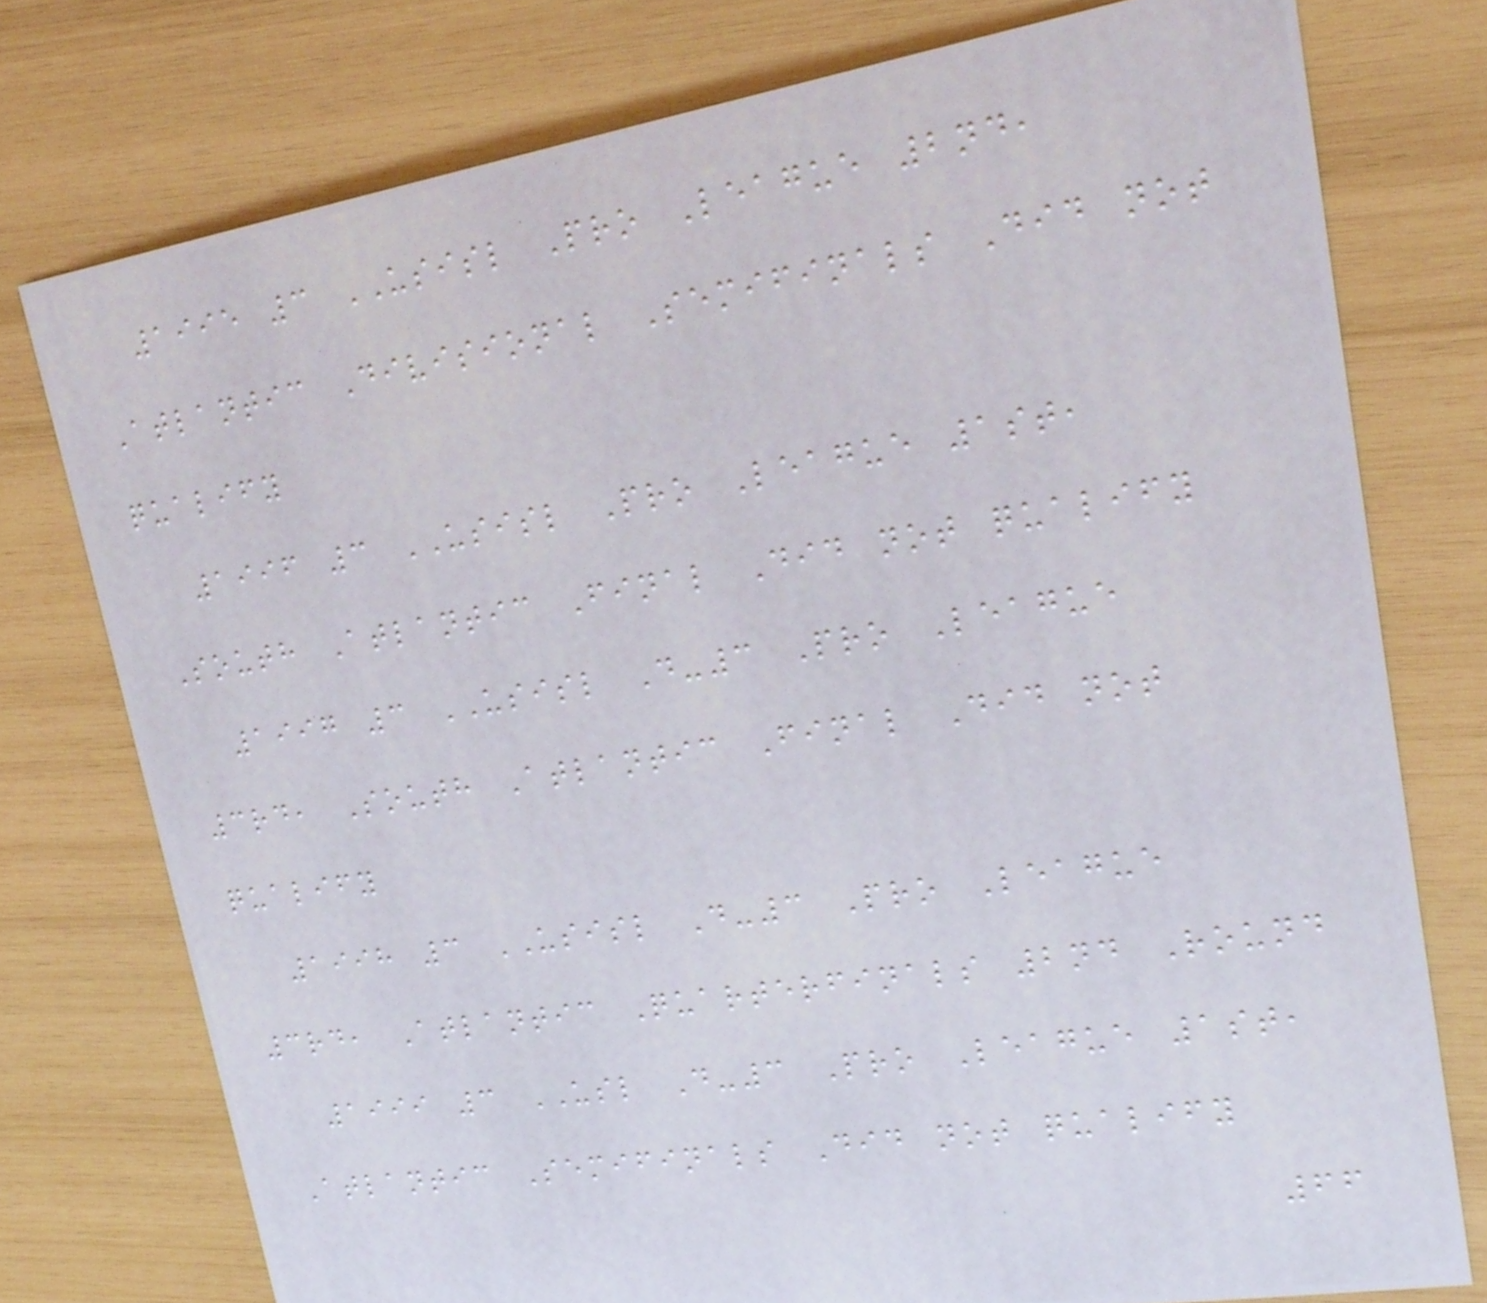1995 3 USISL Pro League 2nd,
Atlantic Divisional Semifinals Did not
qualify
1996 3 USISL Pro League 1st,
South Atlantic Final Did not qualify
1997 3 USISL D-3 Pro League
3rd, South Atlantic Final Did not
qualify
1998 3 USISL D-3 Pro League
3rd, Atlantic Quarterfinals 2nd Round
1999 3 USL D-3 Pro League 1st,
Atlantic Semifinals Did not qualify
66
